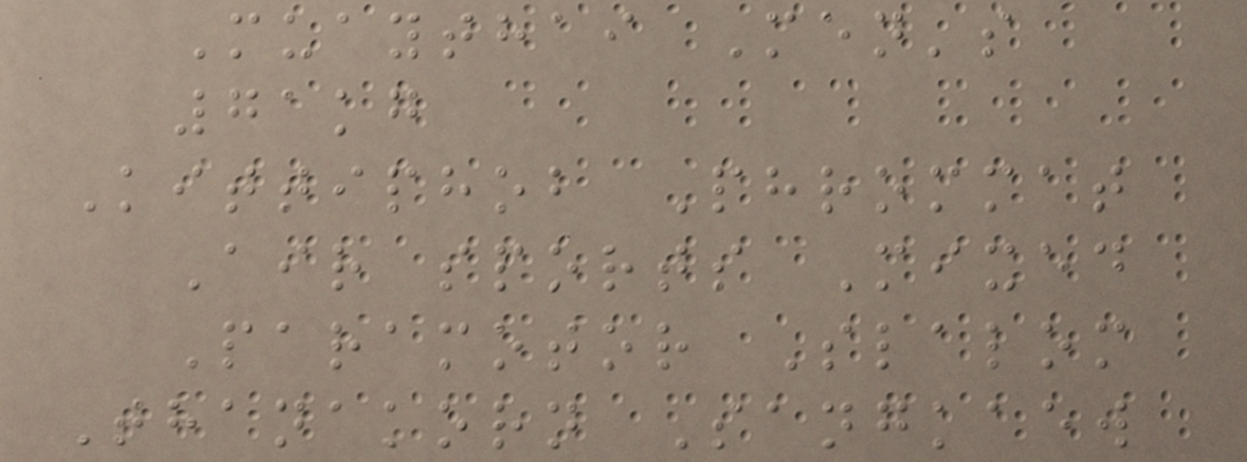Muaythai Men's
71kg
Kittiphob Phrommat
Air sports Mixed
Paramotor Slalom
Thanakorn Sangkaew
